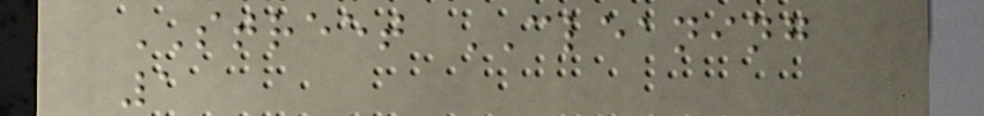STREET CLEANING
1
